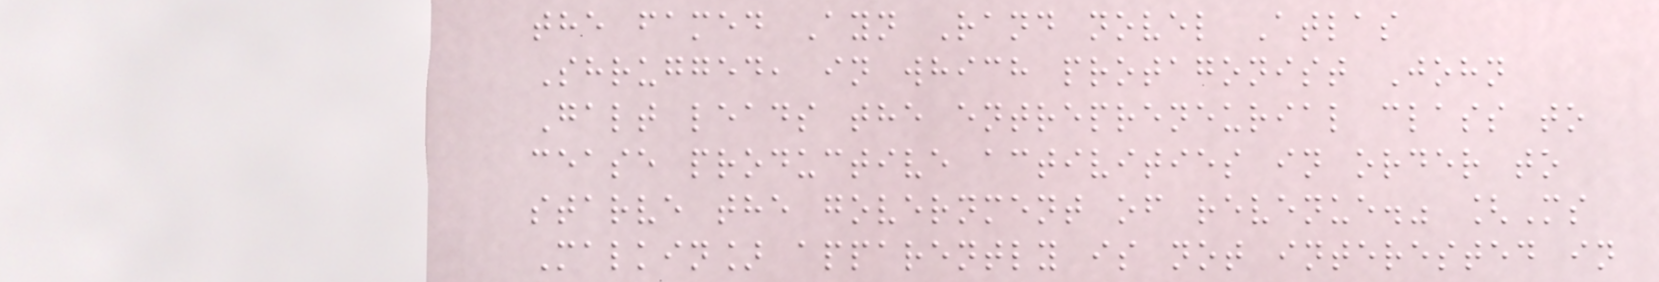the famed Ayn Rand novel Atlas
Shrugged, in which protagonist John
Galt leads the entrepreneurial class to
cease productive activities in order to
starve the government of revenue." [Ms
Malkin] apparently is not interested in
